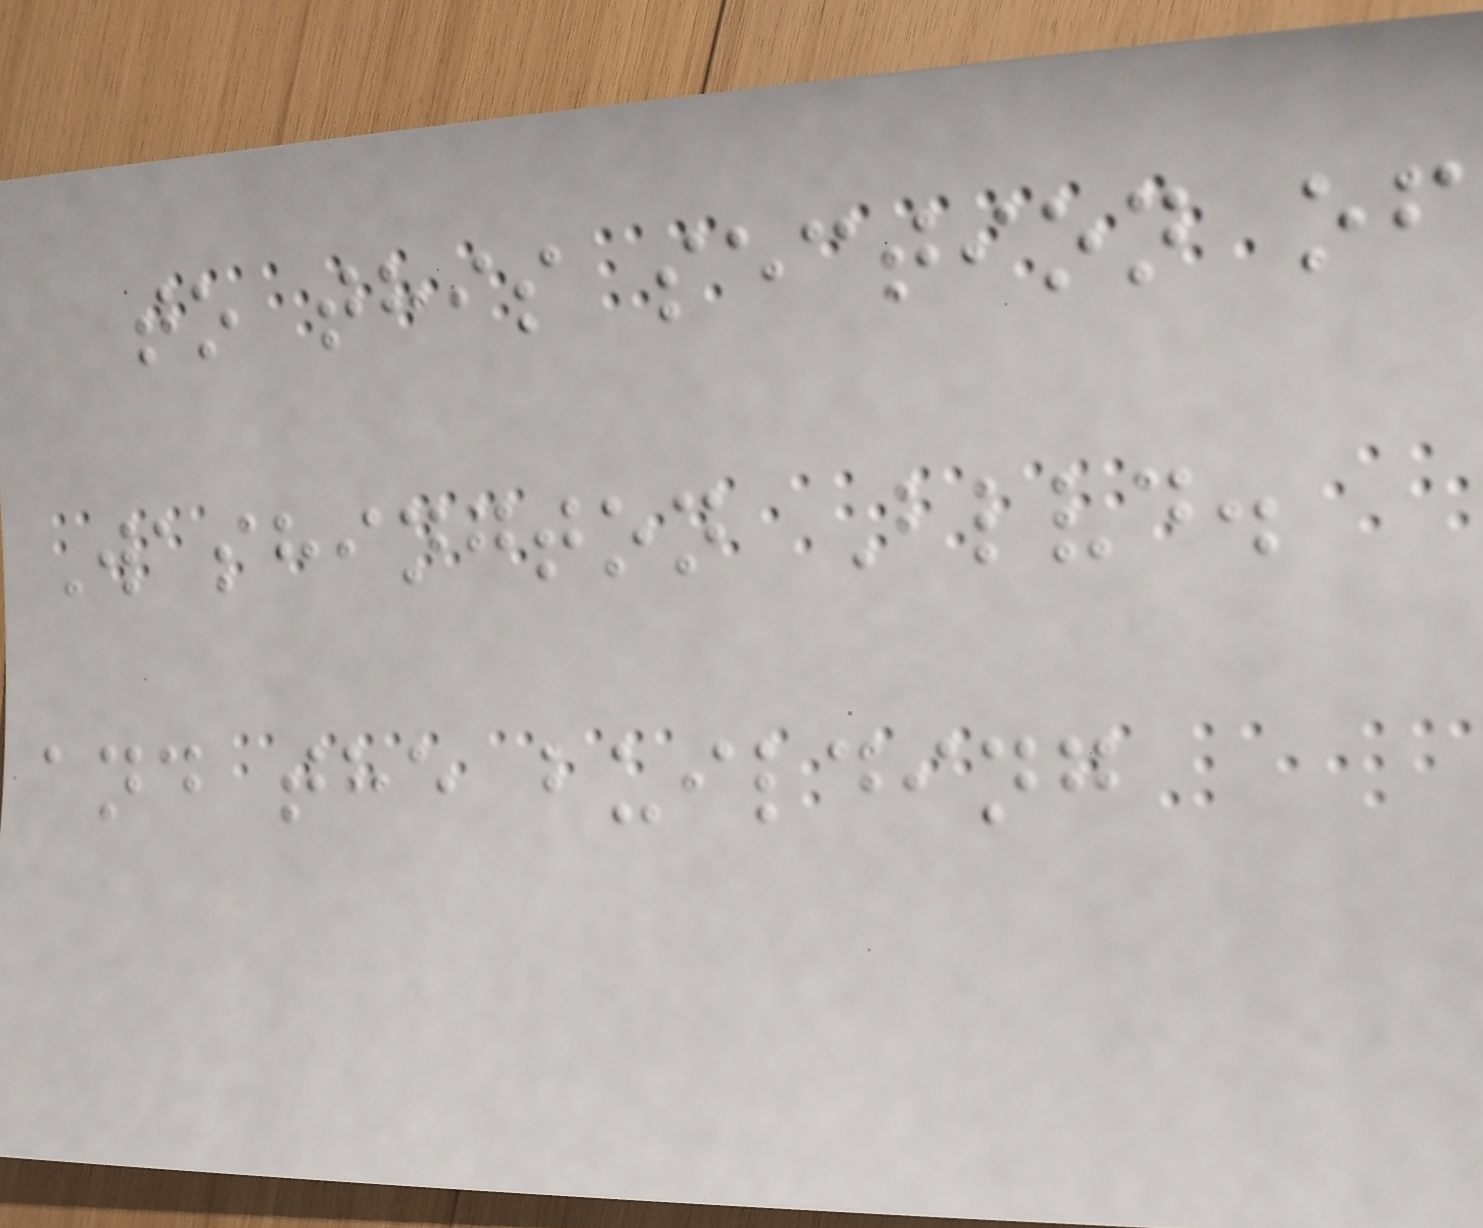to this section of
Washington Blvd.
and the building
